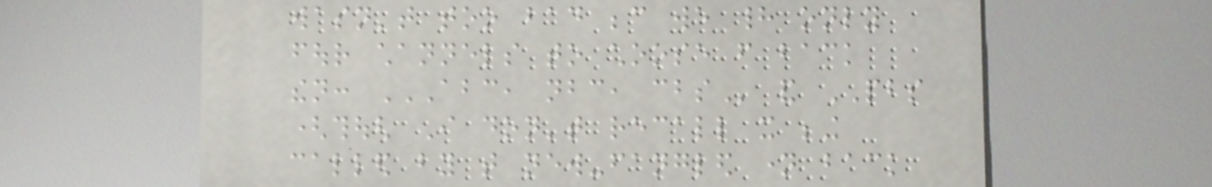wasn't too bad because we had only
four channels to choose from back
then: ABC, NBC, CBS and PBS
(though I don't recall it being
called by that new-fangled name back
